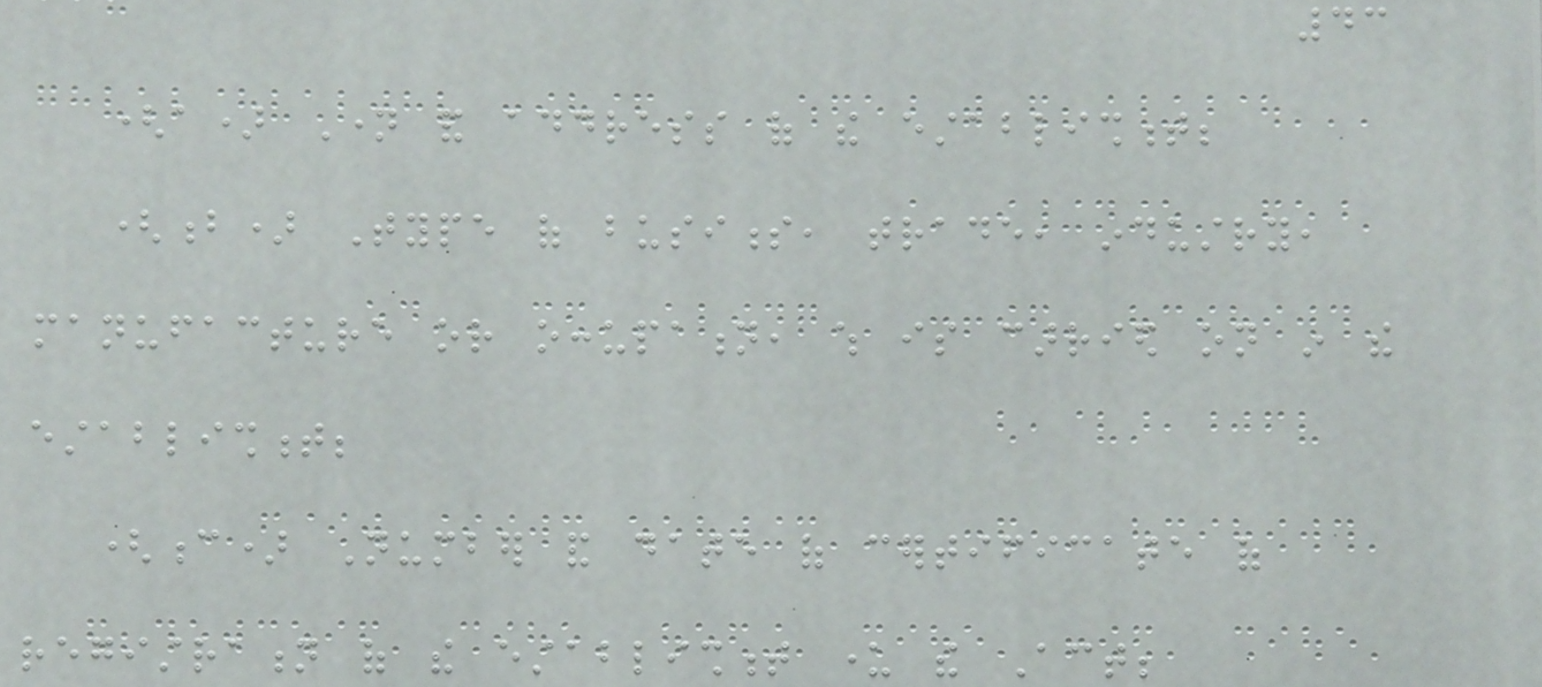43
(a) Name and address of the establishment;
(b) Type of business, trade, industry,
manufacture or occupation, which is carried on in the
establishment;
(c) Number and date of certificate of
registration of the establishment under the Act;
